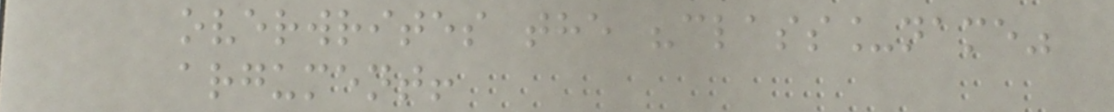overwrites the "class_name"
argument!
